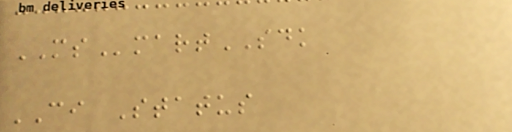MSmartSDK
CI Status
